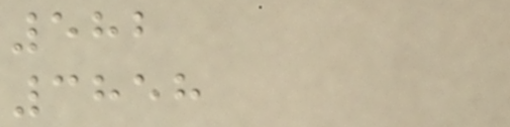582
3858
